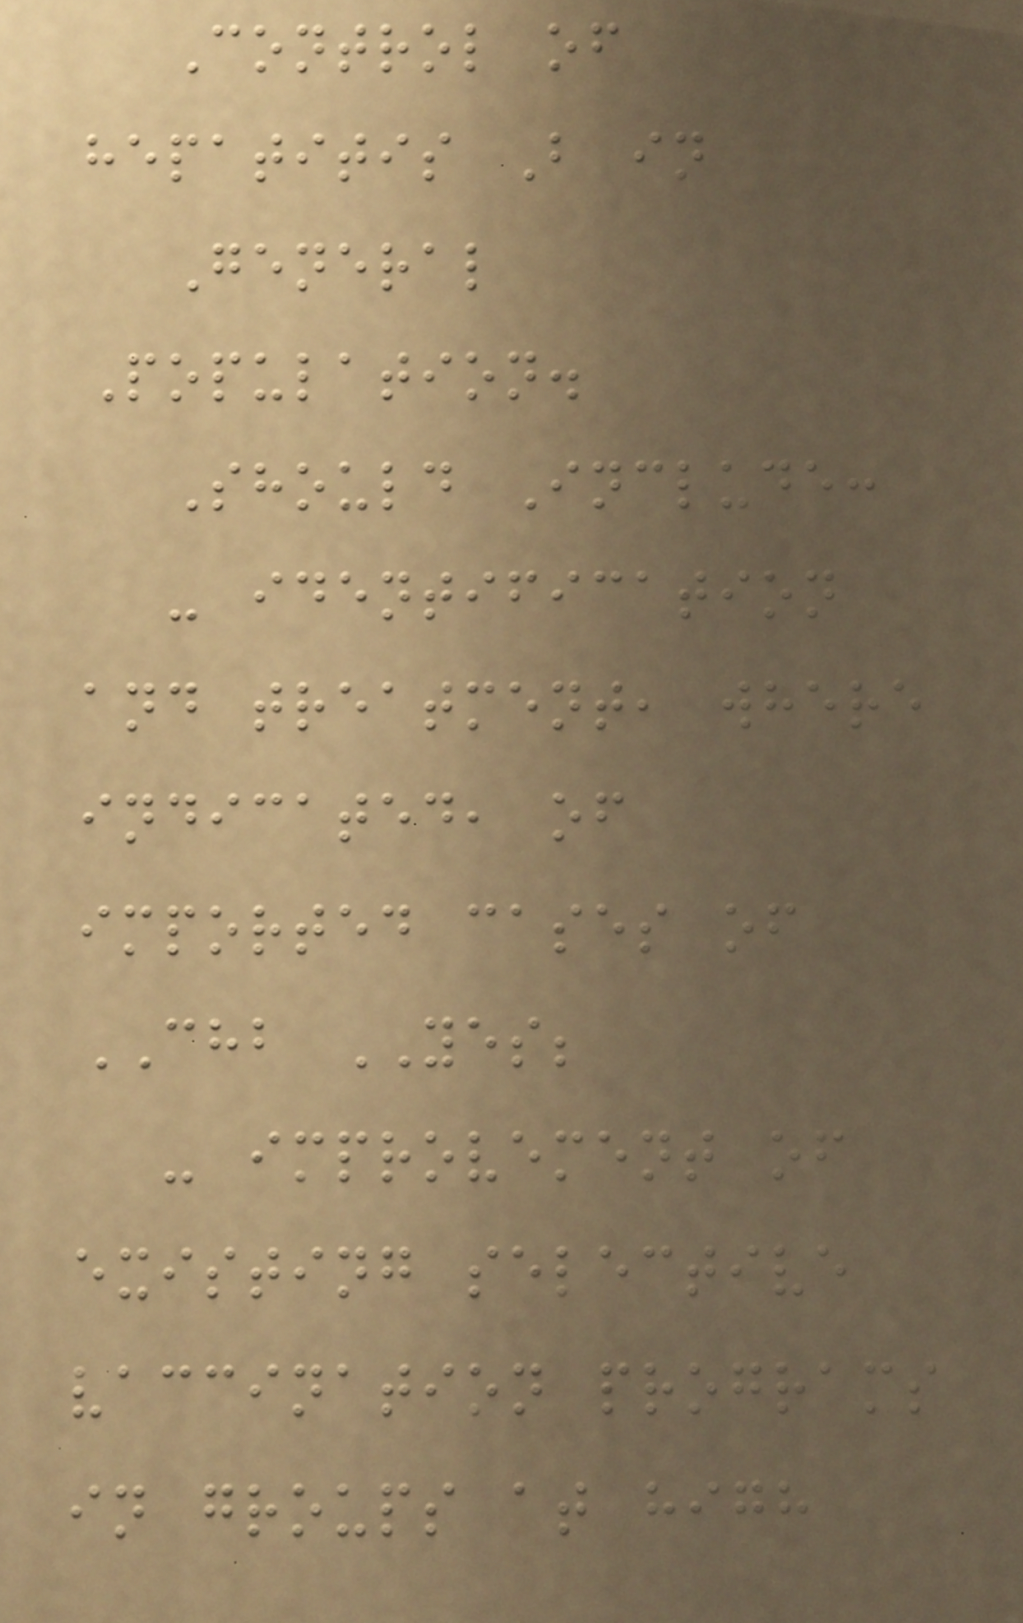Control of
hepatitis B in
General
Population.
Should Include:
- identification
and treatment, where
indicated, of
imported cases of
CHB YES;
- improvement of
existing selective
vaccination programs
in groups at high
